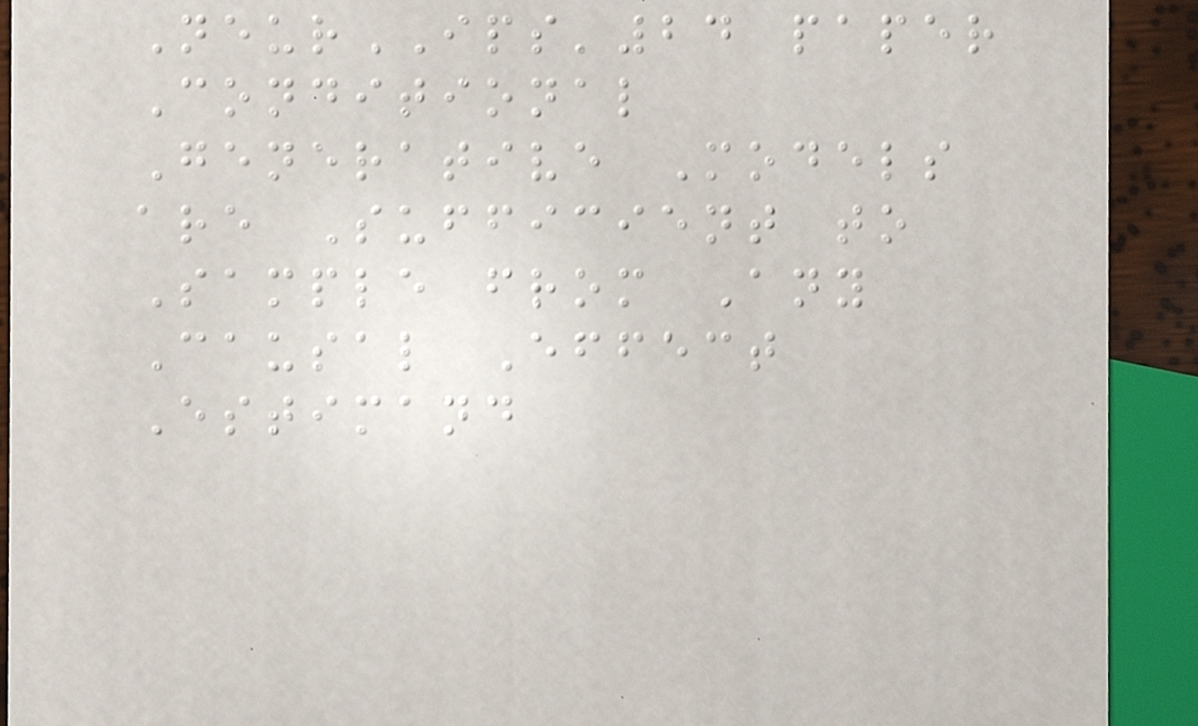NeurIPS'24 paper
Conditional
Generative Models
are Sufficient to
Sample from Any
Causal Effect
Estimand
